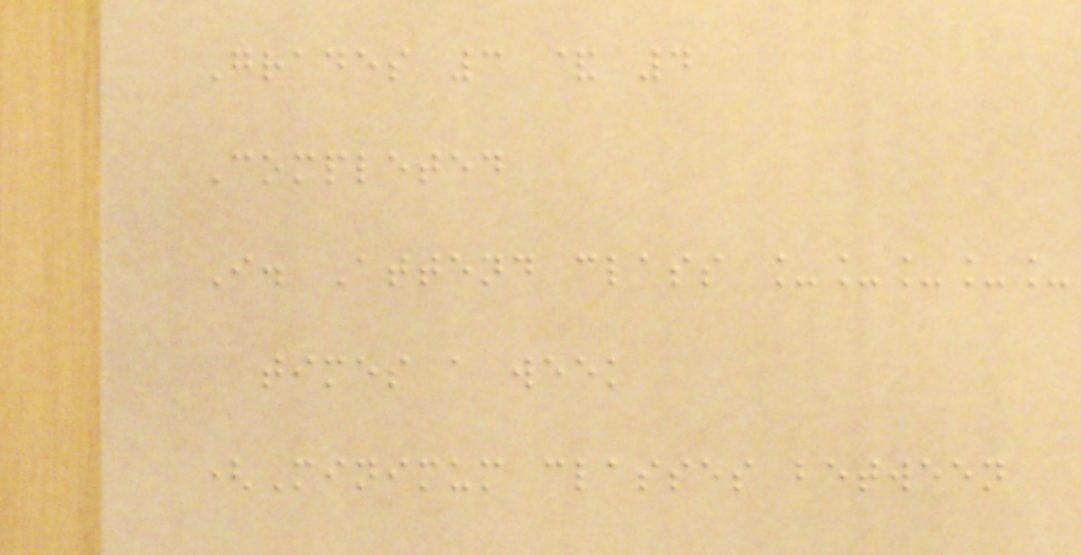Grades 3 & 4
Completed
I. Attend class _____
times a week
(Minimum classes between
